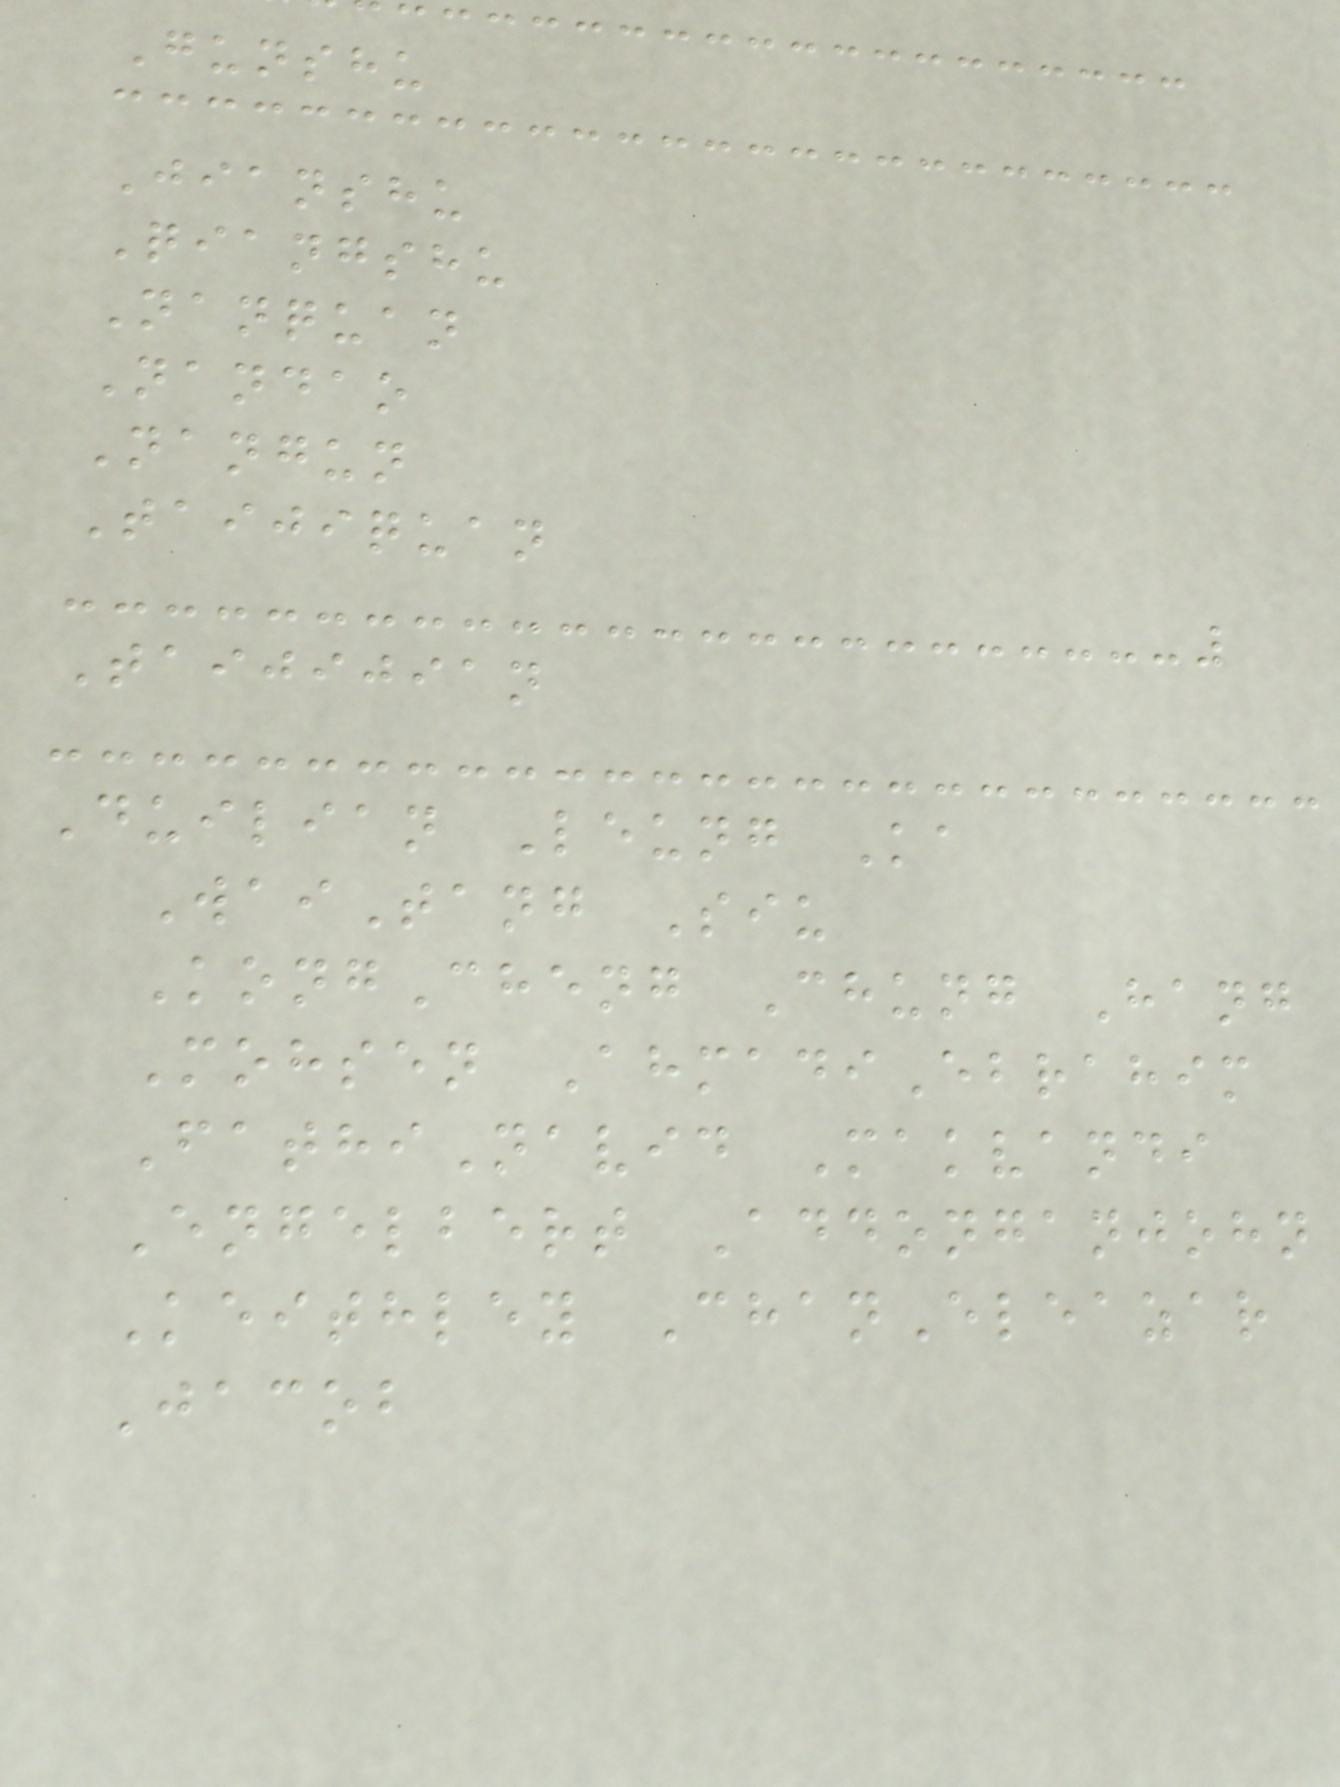Gunshu
Jianshu
Qiangshu
Nanquan
Nandao
Nangun
Taijiquan
Taijijian
Duilian Leung Ka
WaiTang Siu
KongCheng Chung Hang
Mohsen AhmadiEbrahim
FathiNavid Makvandi
Engelbert Addonganjohn
Keithley ChanEleazar
Jacob
